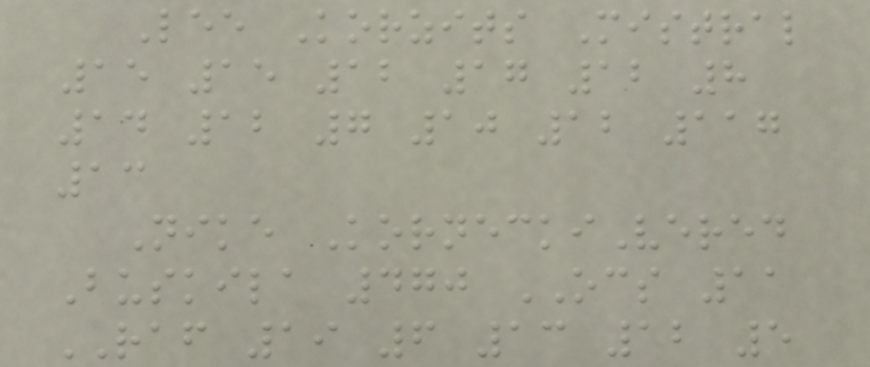Lee Korzits Mistral
15 15 12 17 12 8
14 12 7 10 12 117
13
Nike KorneckiVered
Buskila 470 OCS 11
RAF 19 6 13 12 5
